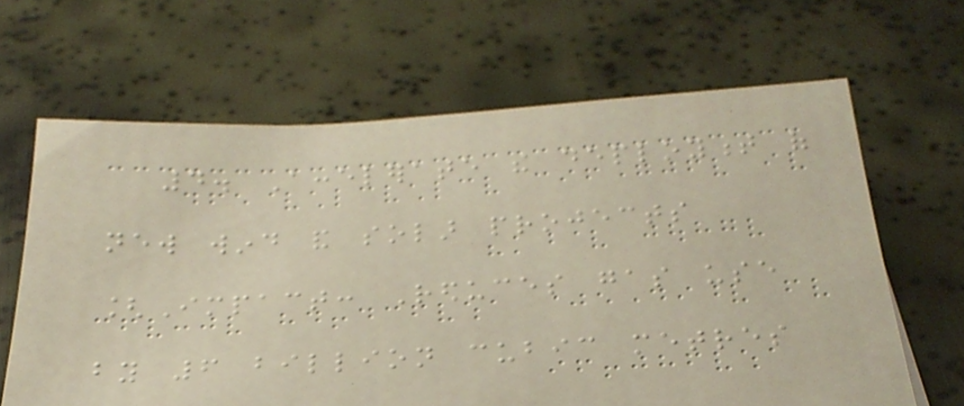4. Accelerate the deployment of
new wind and solar projects
[Impact: Reduces gas use
by 6 billion cubic metres
